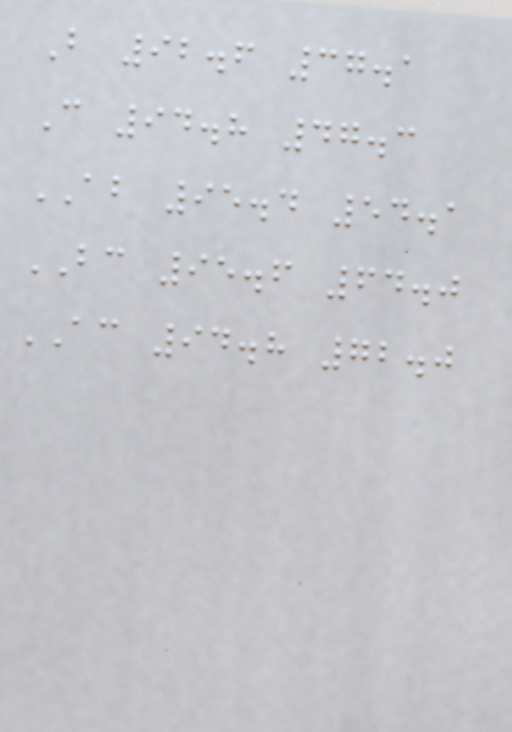B 92.6 37.1
C 94.8 47.3
AB 95.4 54.1
BC 95.6 64.0
AC 94.8 72.0
